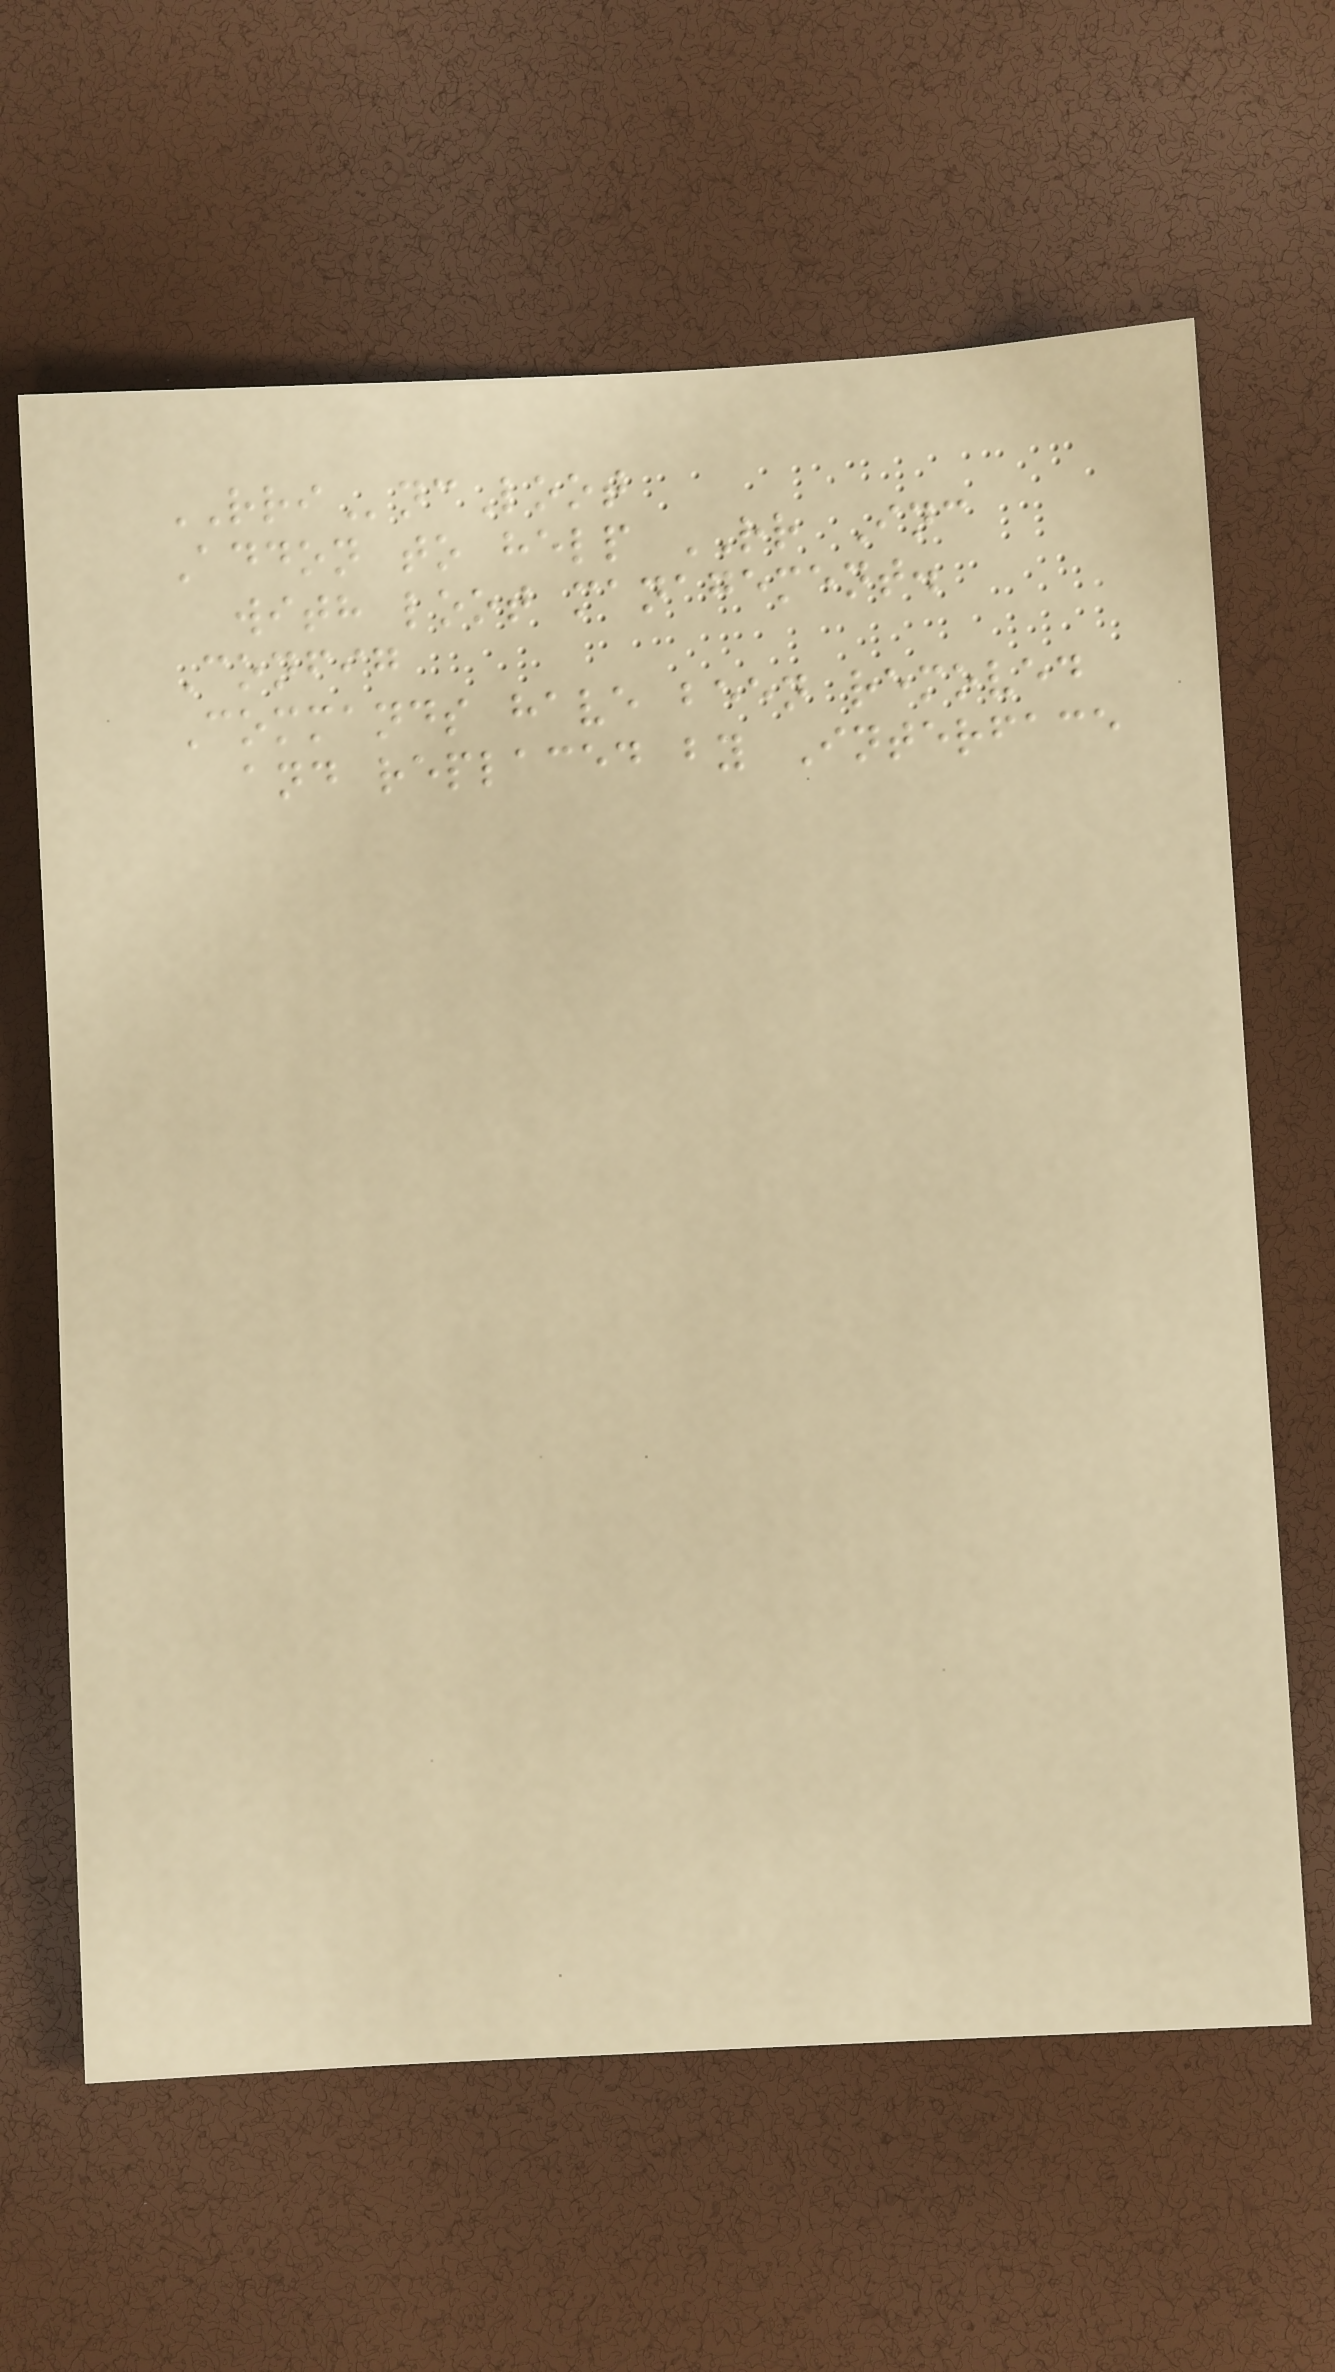RRIncLoot
Addon to help RR Inc
with loot management.
Config
Commands have been removed
and replaced by Interface
